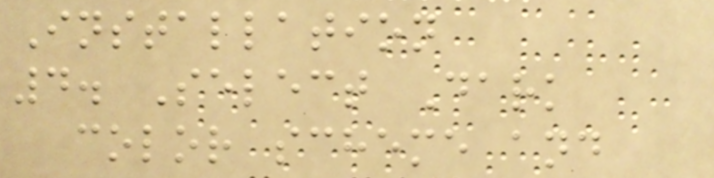Installation
4. Select Dark
color scheme and
